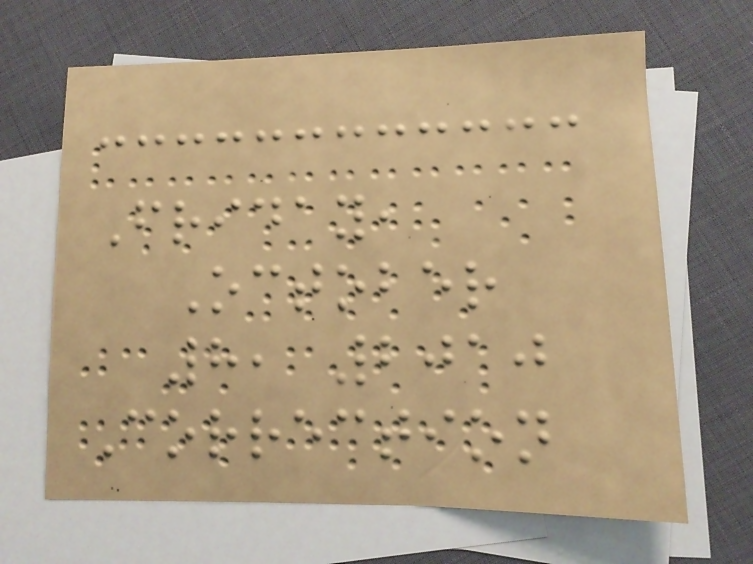Friday,
October
8, 2010
Correction
